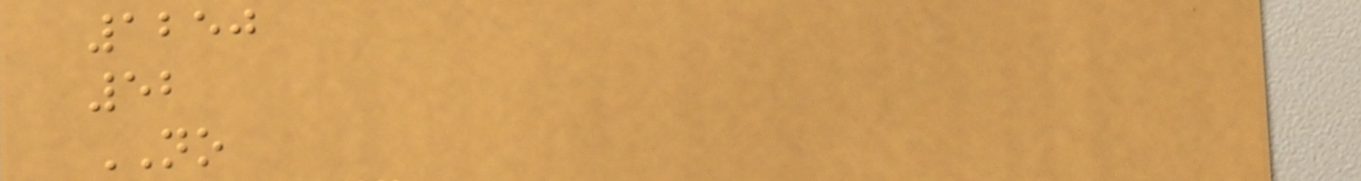1250
52
NO
